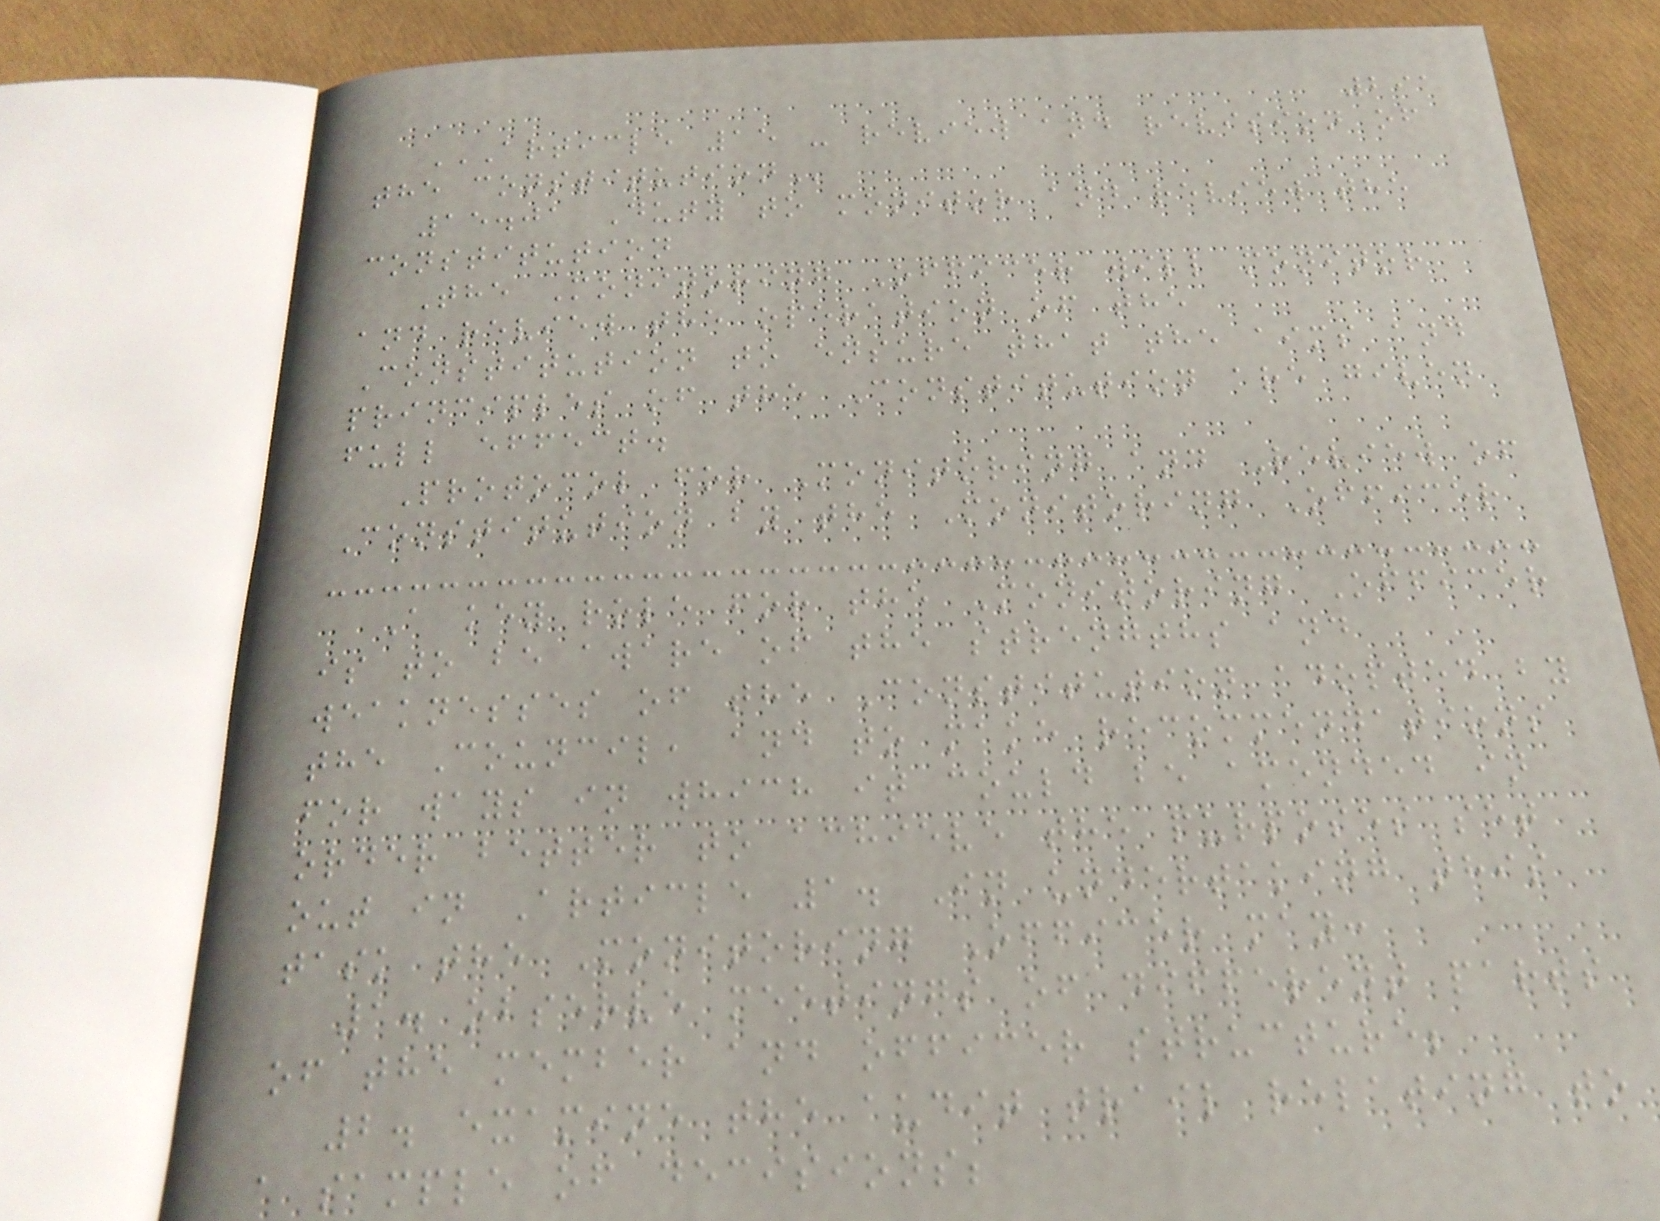291
ARTICLE 15 - REVIEW AND REVISION OF
THE CONSTITUTION
15.01 Duty to monitor and review the
constitution
The Monitoring Officer will monitor
and review the operation of the
Constitution to ensure that the aims and
principles of the Constitution are given
full effect.
Protocol for Monitoring and Review of
Constitution by the Monitoring Officer
A key role for the Monitoring Officer
is to be aware of the strengths and
weaknesses of the Constitution adopted by
the Council, and to make recommendations
for ways in which it could be amended in
order better to achieve the purposes set
out in Article 1. In undertaking this
task the Monitoring Officer may:
1. observe meetings of different parts
of the member and officer structure;
2. examine the audit trail relating to
a sample of decisions;
